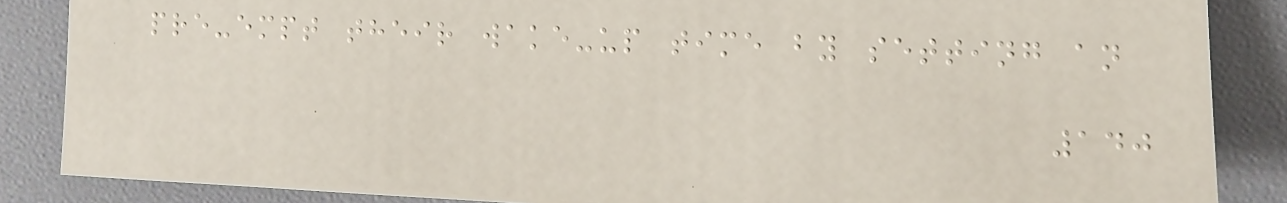pre-empt their wake-up time by setting an
140
